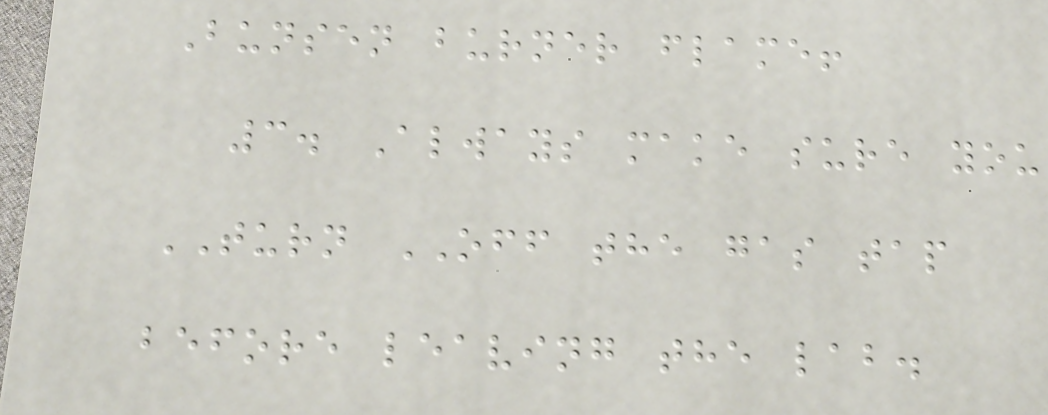Bunsen burner flame!
3. Always make sure you
TURN OFF the gas tap
before leaving the lab.
